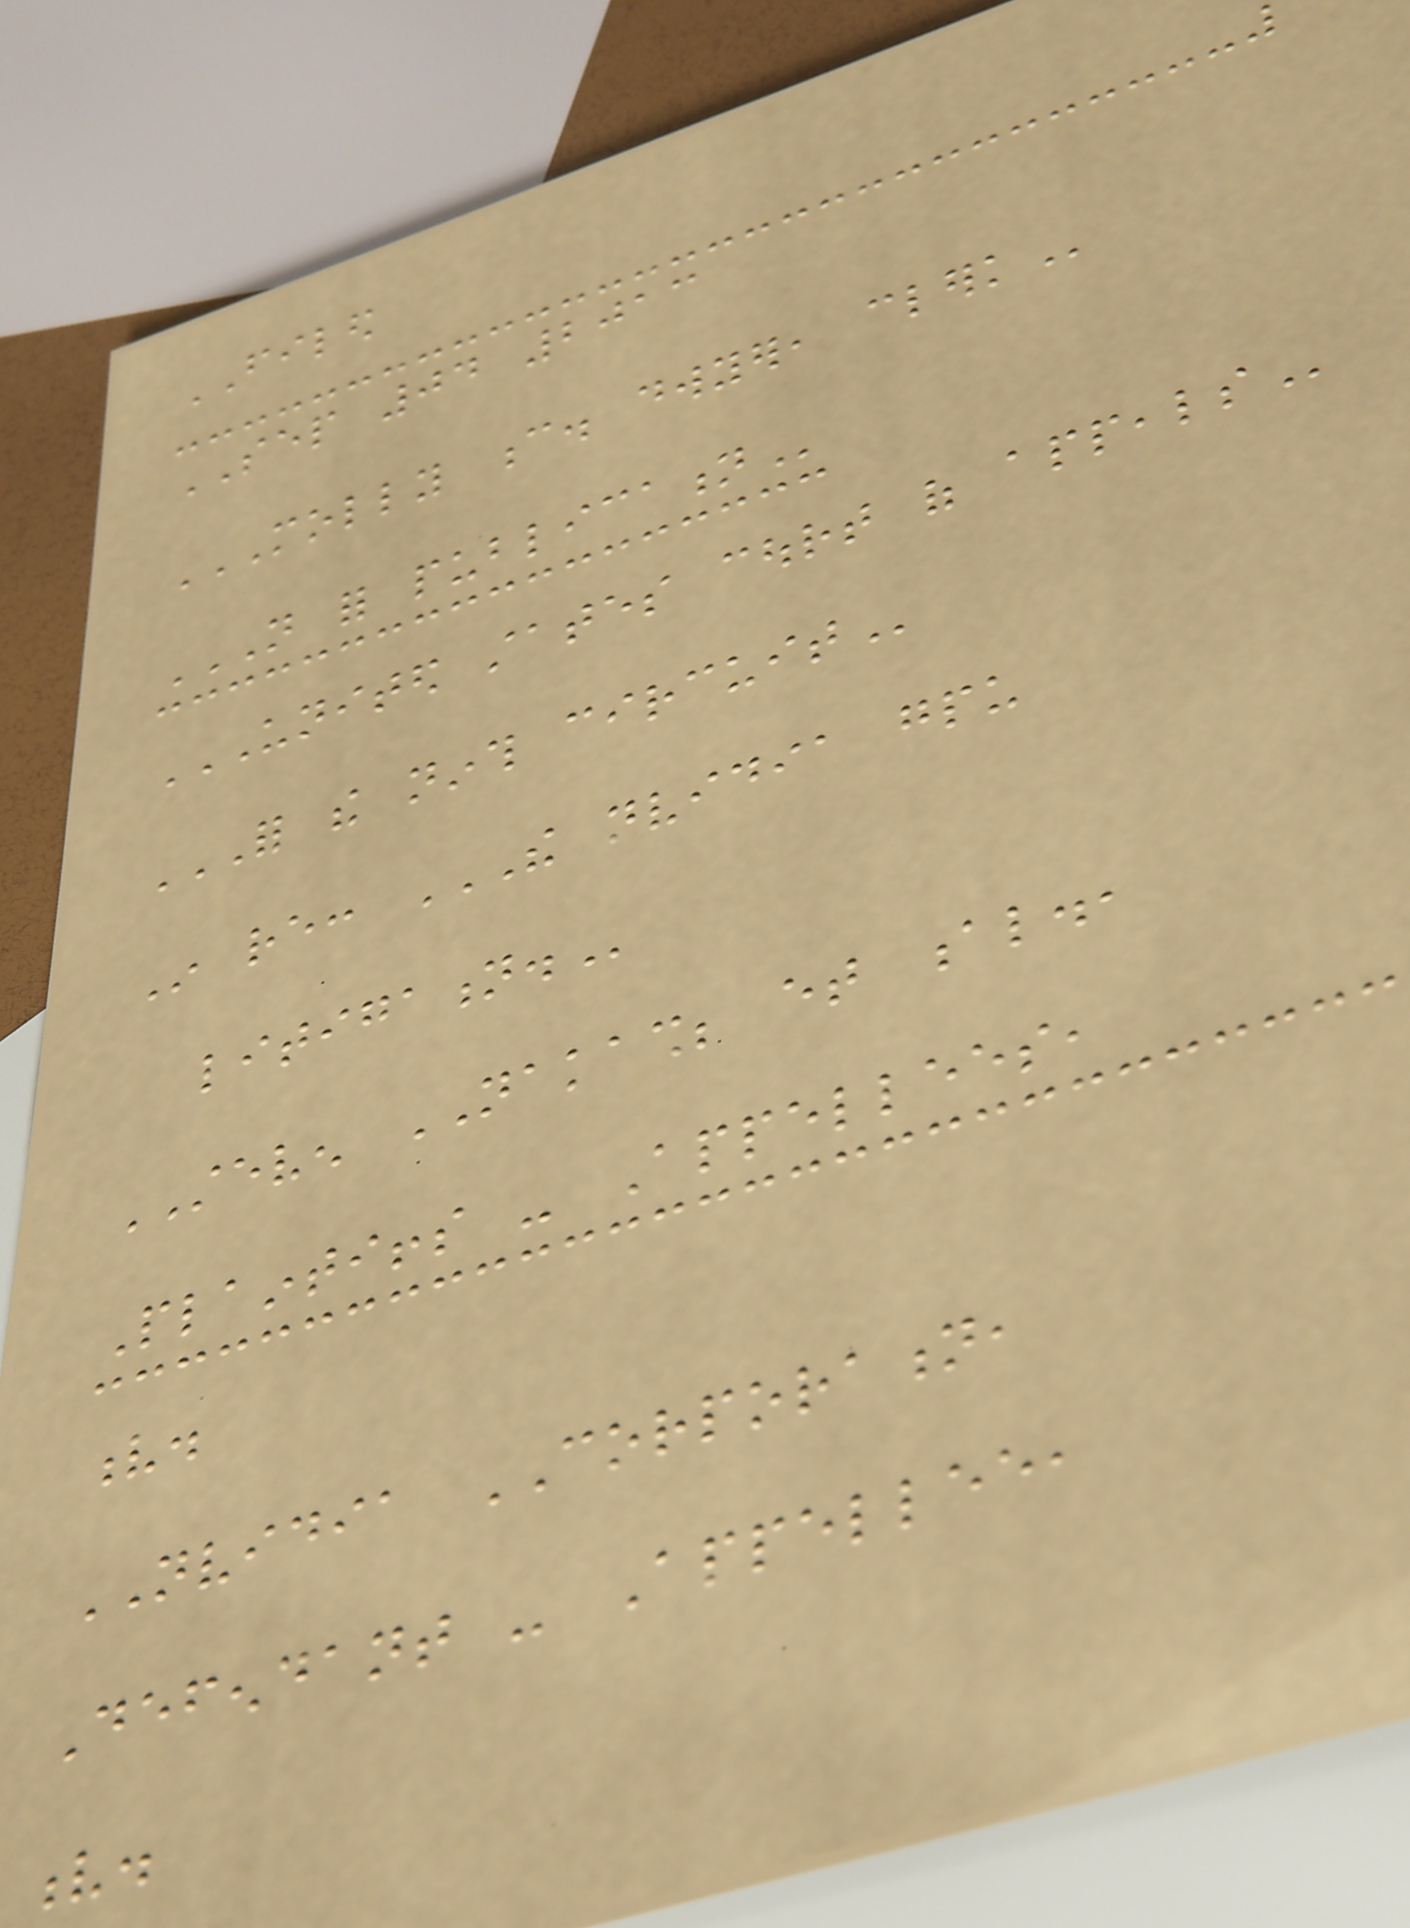FILED
SEP 04 2013
MOLLY C. DWYER, CLERK
NOT FOR PUBLICATION
UNITED STATES COURT OF APPEALS
FOR THE NINTH CIRCUIT
In re: THE NVIDIA GPU
LITIGATION.
STEVEN NAKASH; et al.,
Plaintiffs - Appellees,
v.
NVIDIA CORPORATION,
Defendant - Appellee,
v.
